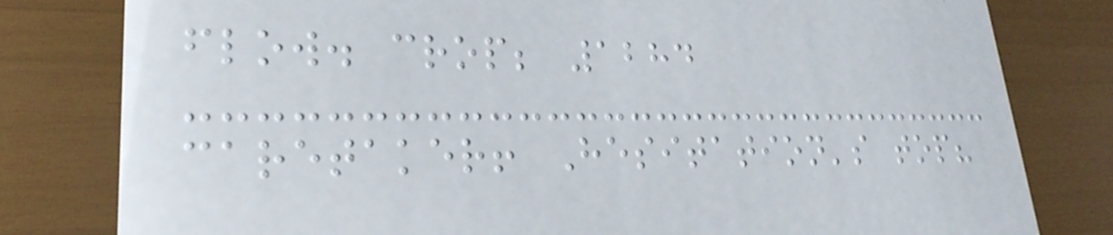flow. crop; 1284
caretaker! Hesitation's top?
